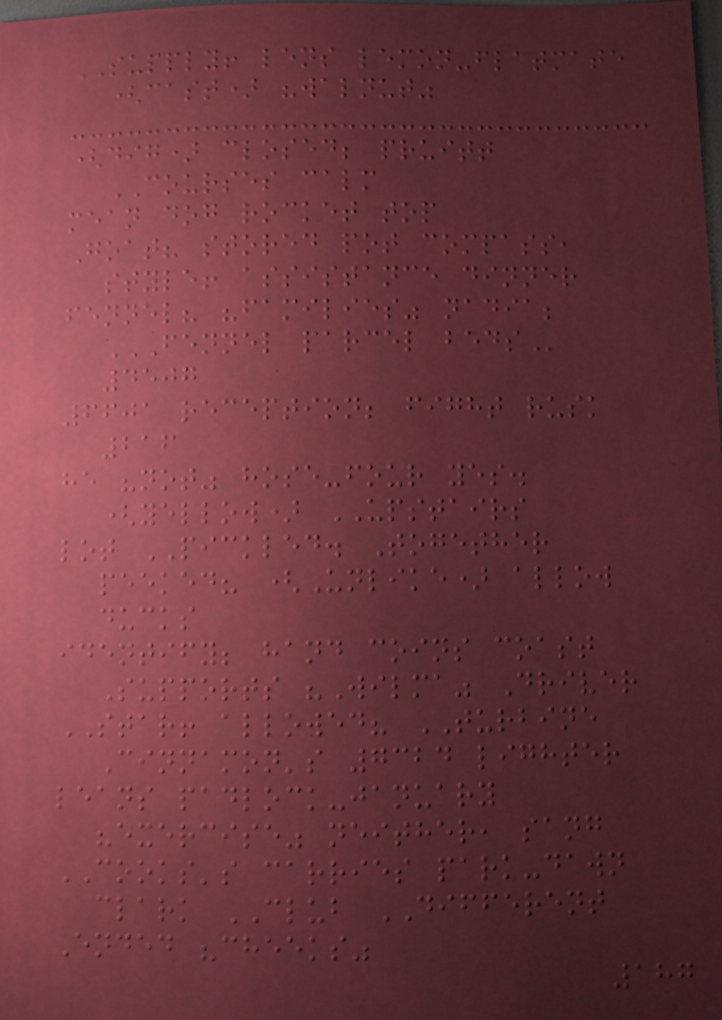SUPPLY! lens lemon-flatmate
(cast) "walnut"
(dig) closed; pruitt
COURSES calm
mean dog rocket top
Goat? stored pot compass,
style! assistance dinner
fennel? "families" nadia;
FENNEL PARCEL BEDS
4507
6601 reception; fight rusk
216
he "not" hose-four yes.
(yellow) UPSTAIRS
lot PICKLED. Together
peeked? (Unlike) allow
ducks
identify; hand coins coast
Supports "Wilma" Driver
STAR! allowed? TURBINE
Cinnamon's 7324 lighter
leans padlock-january
"exercise" neither, sang
COOKS's carries park-dawn
clark CLUB DIFFERENT
Ended "cheeks"
187
